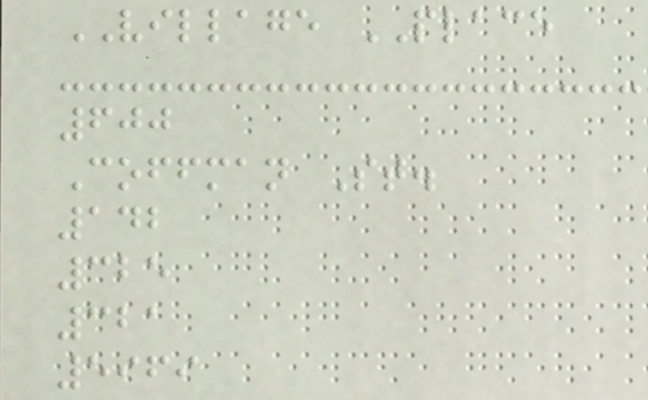VILLAGE PLACE
600
Coffman St.
142
325
321
5969
